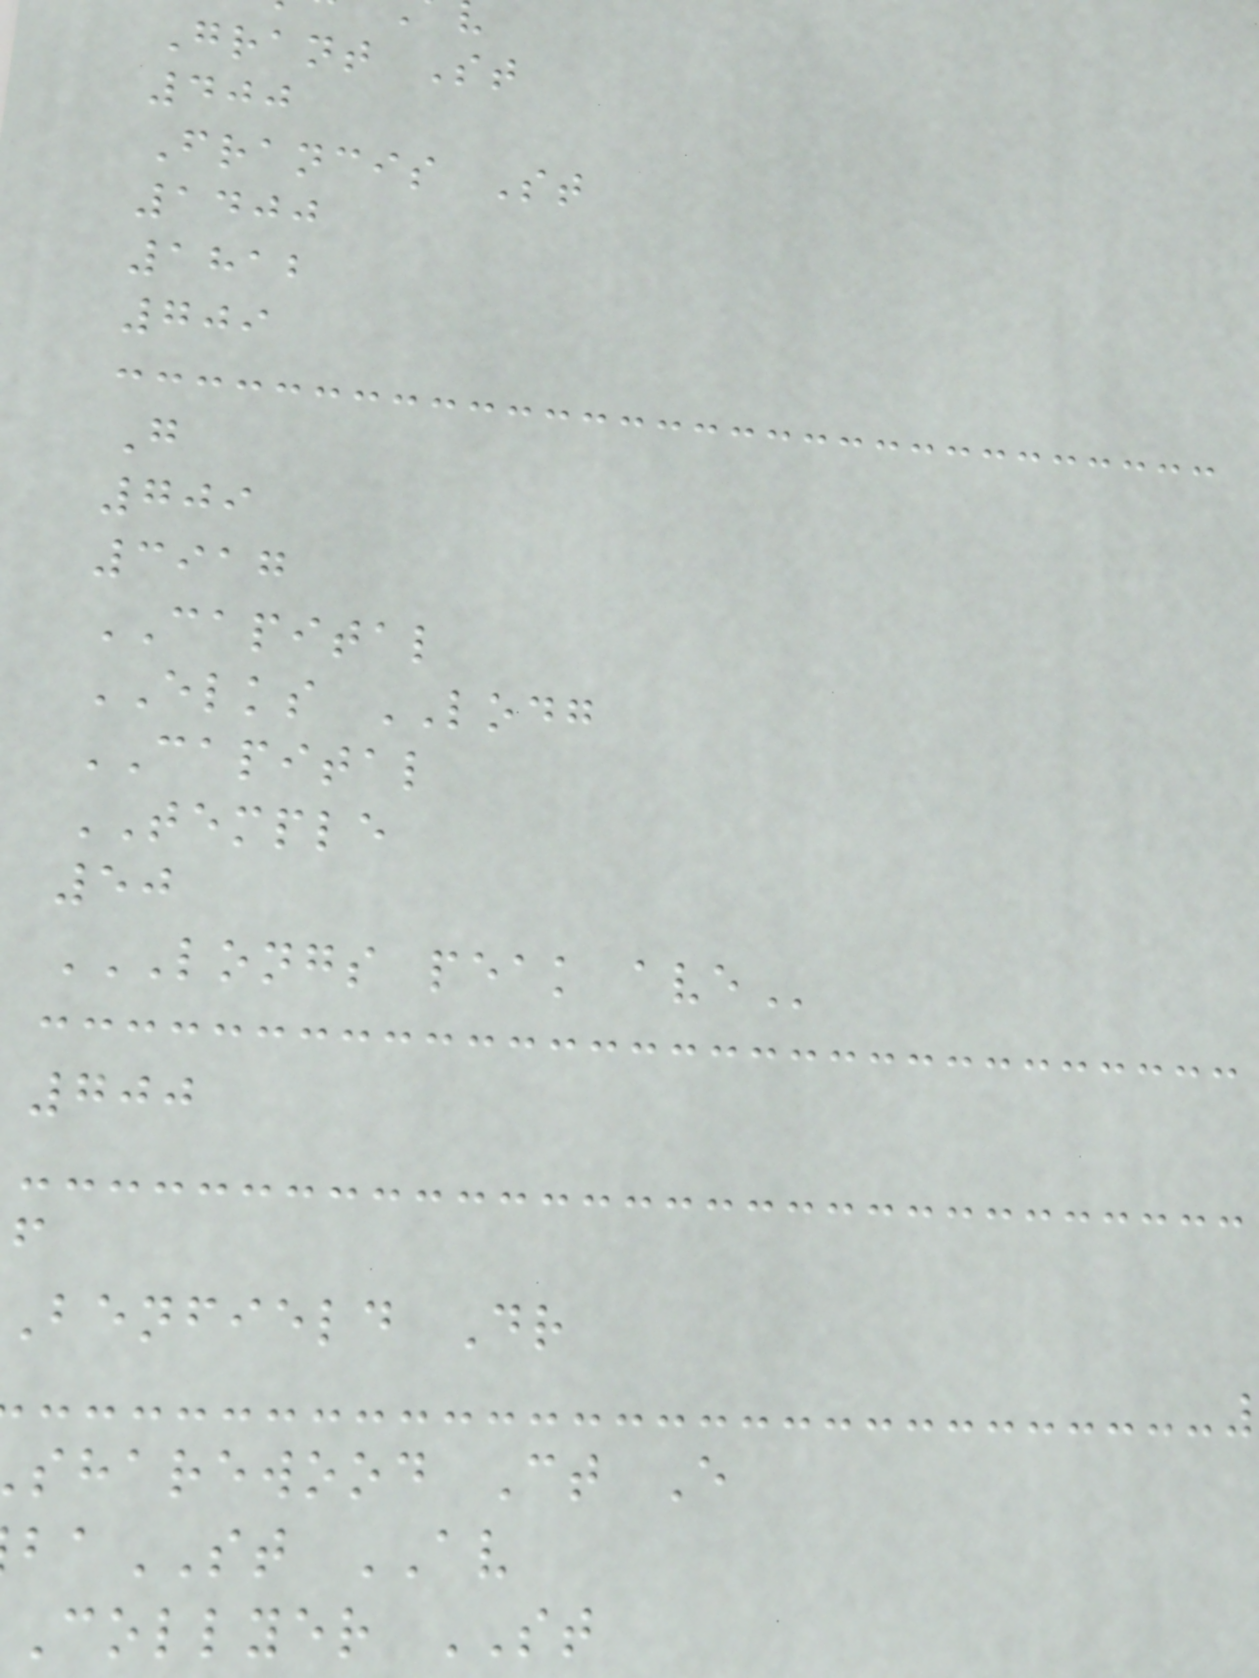Grant St
400
Francis St
1400
1812
709
G
709
3917
CAPITAL
ELKS LODG
CAPITAL
TEMPLE
50
LONGS PEAK AVE
700
f
Benfield Dr
sharewood Ct E
ST AV
collyer ST
